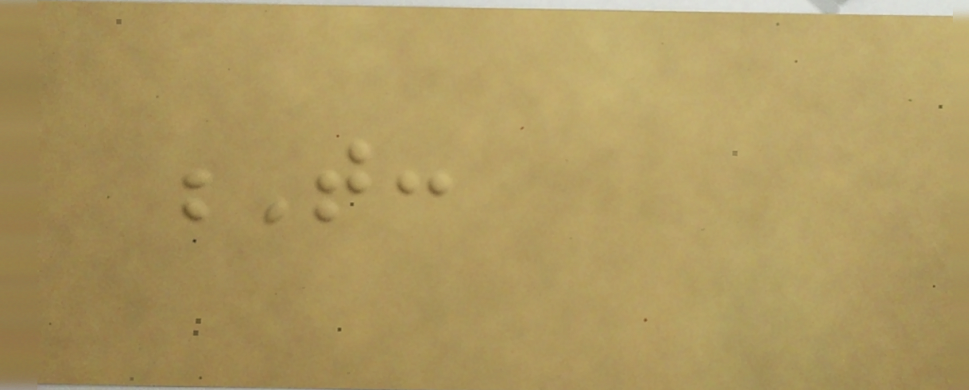T:
